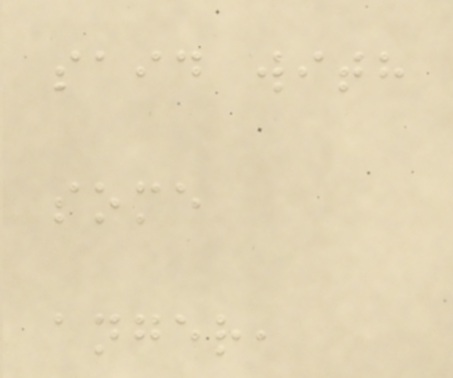said with
some
anger,
